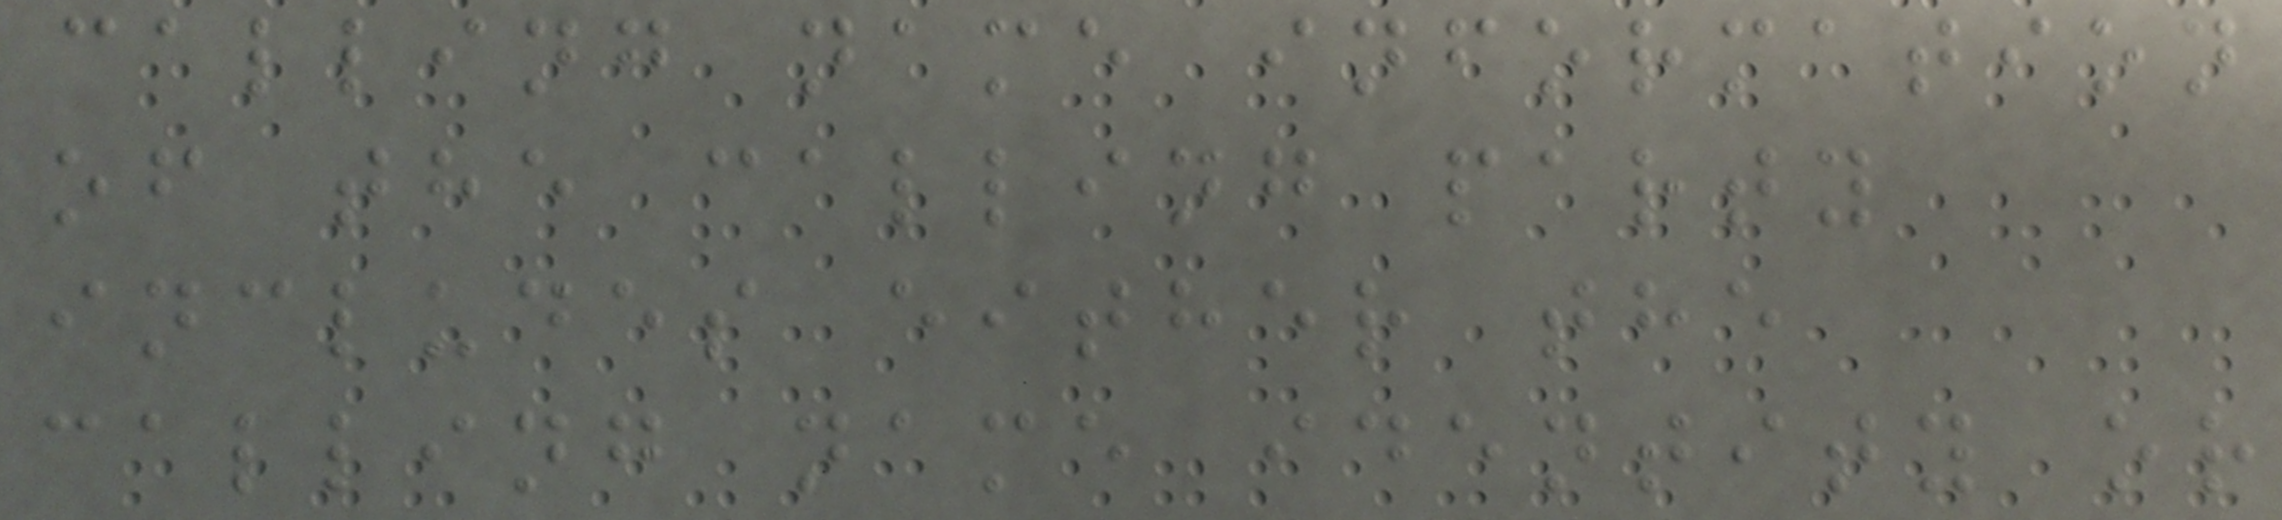calling name information
of the calling party
includes either the
calling name identity or
